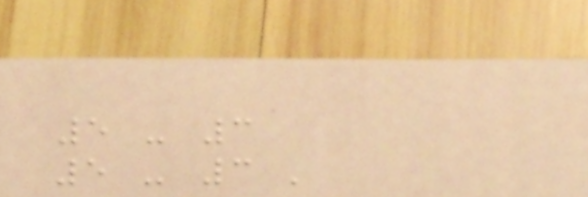5 - 3
5 - 3 '
